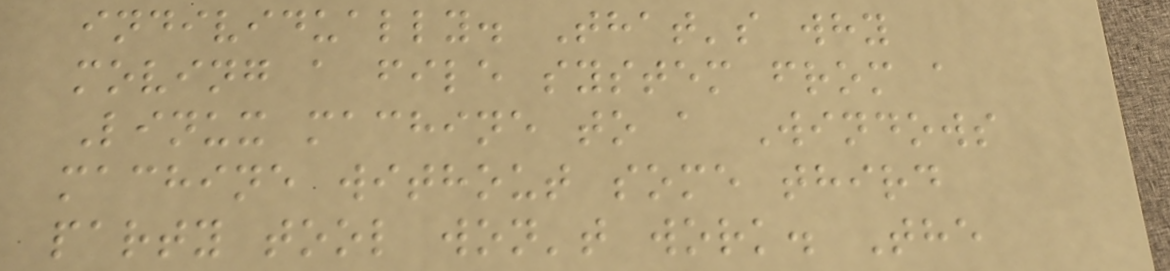individually. That's why
moving a file system from a
Linux machine to a Windows
machine without some third
party tool won't work. The
